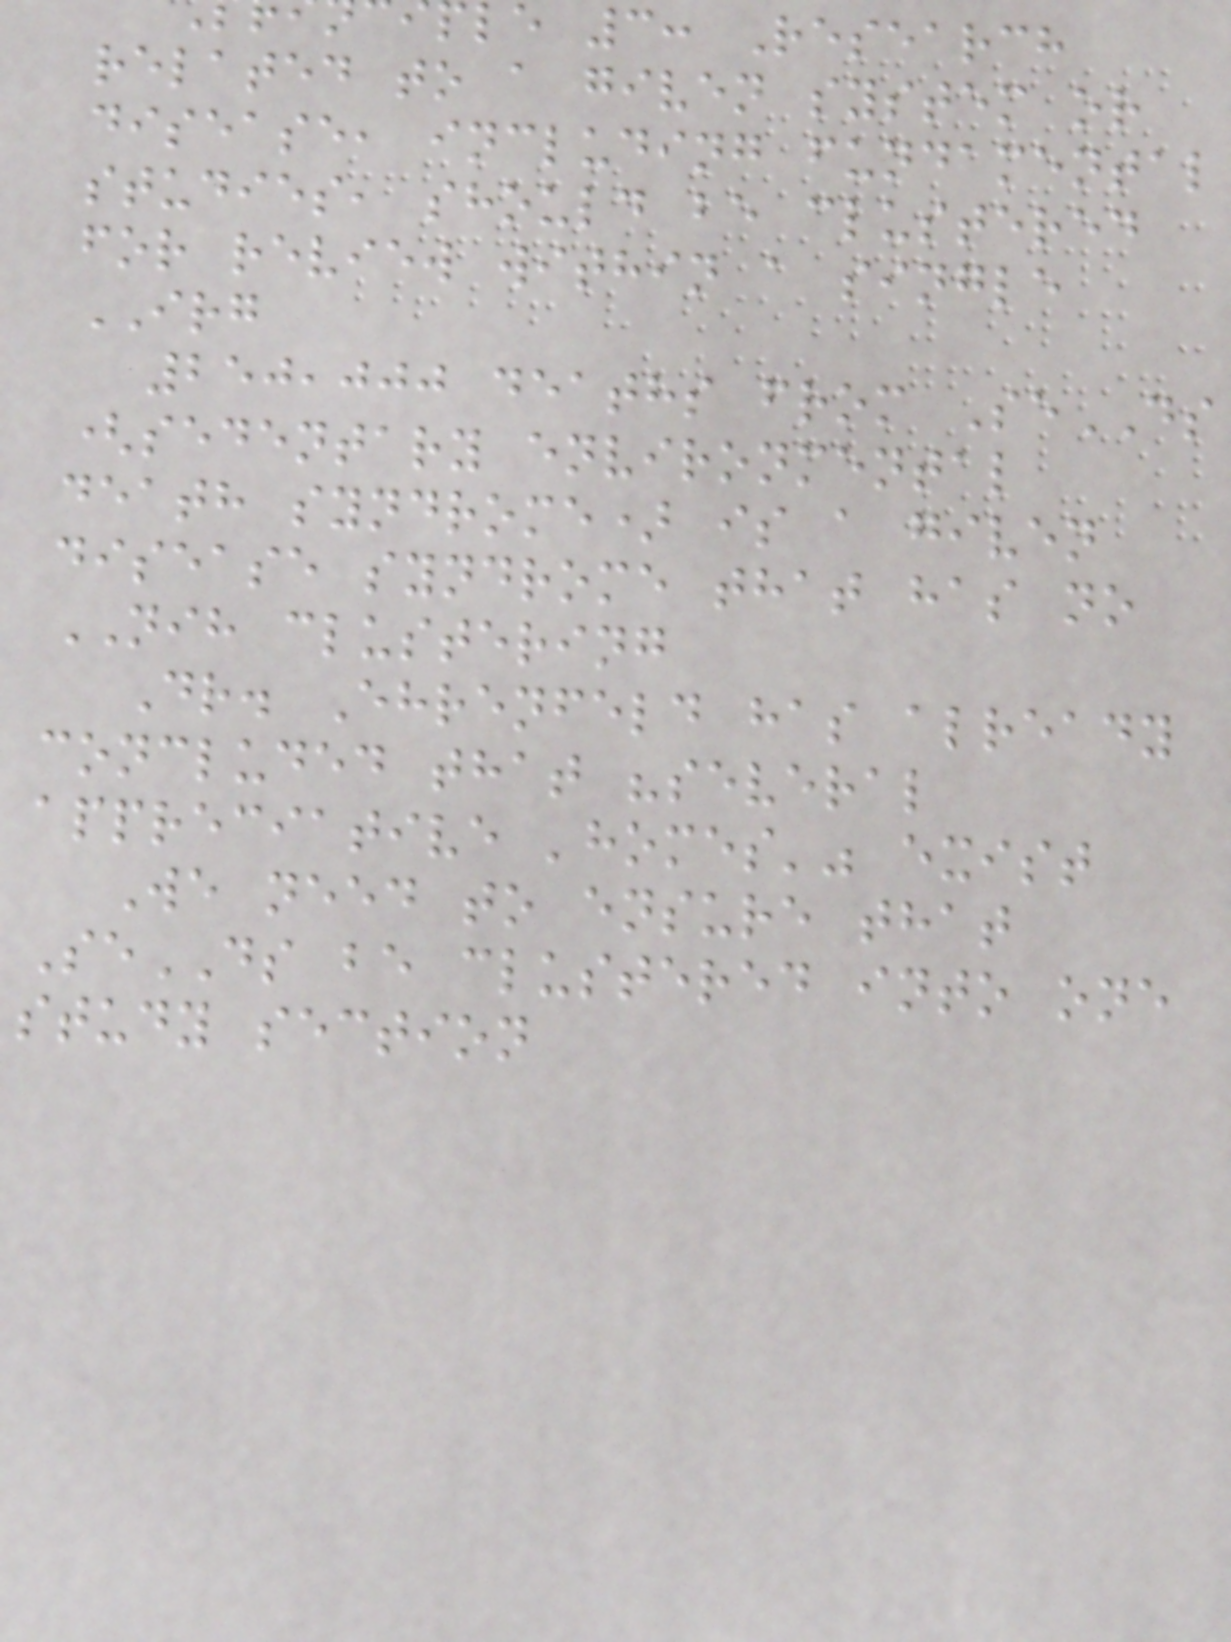le 3: Research
related to a given system or
disease, including fundamental
studies, should be clustered
for review within a single
IRG
250,000 deaths from SeDS
(sedentary environmental
death syndrome) is a given
disease syndrome that has no
NIH clustering
Dr. Ehrenfeld has already
concluded that "several
appreciative 'homes'" exist
We need to ensure that
SeDS be clustered into one
study section
